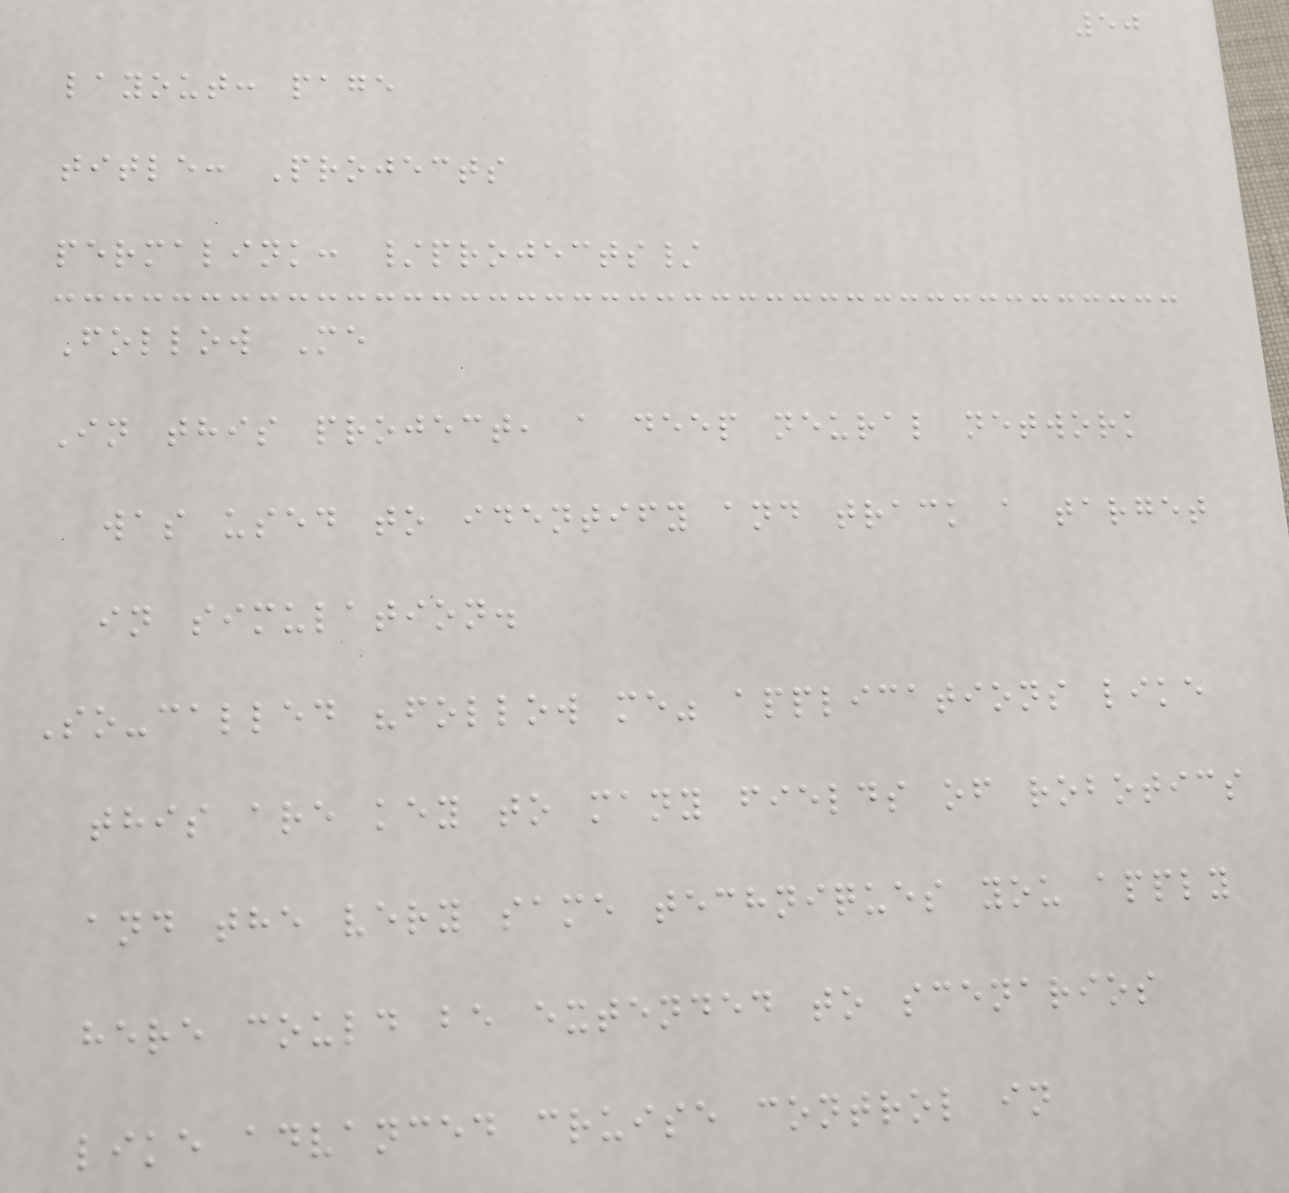50
layout: page
title: Projects
permalink: /projects/
Follow Me
In this project, a deep neural network
was used to identify and track a target
in simulation.
So-called "follow me" applications like
this are key to many fields of robotics
and the very same techniques you apply
here could be extended to scenarios
like advanced cruise control in
